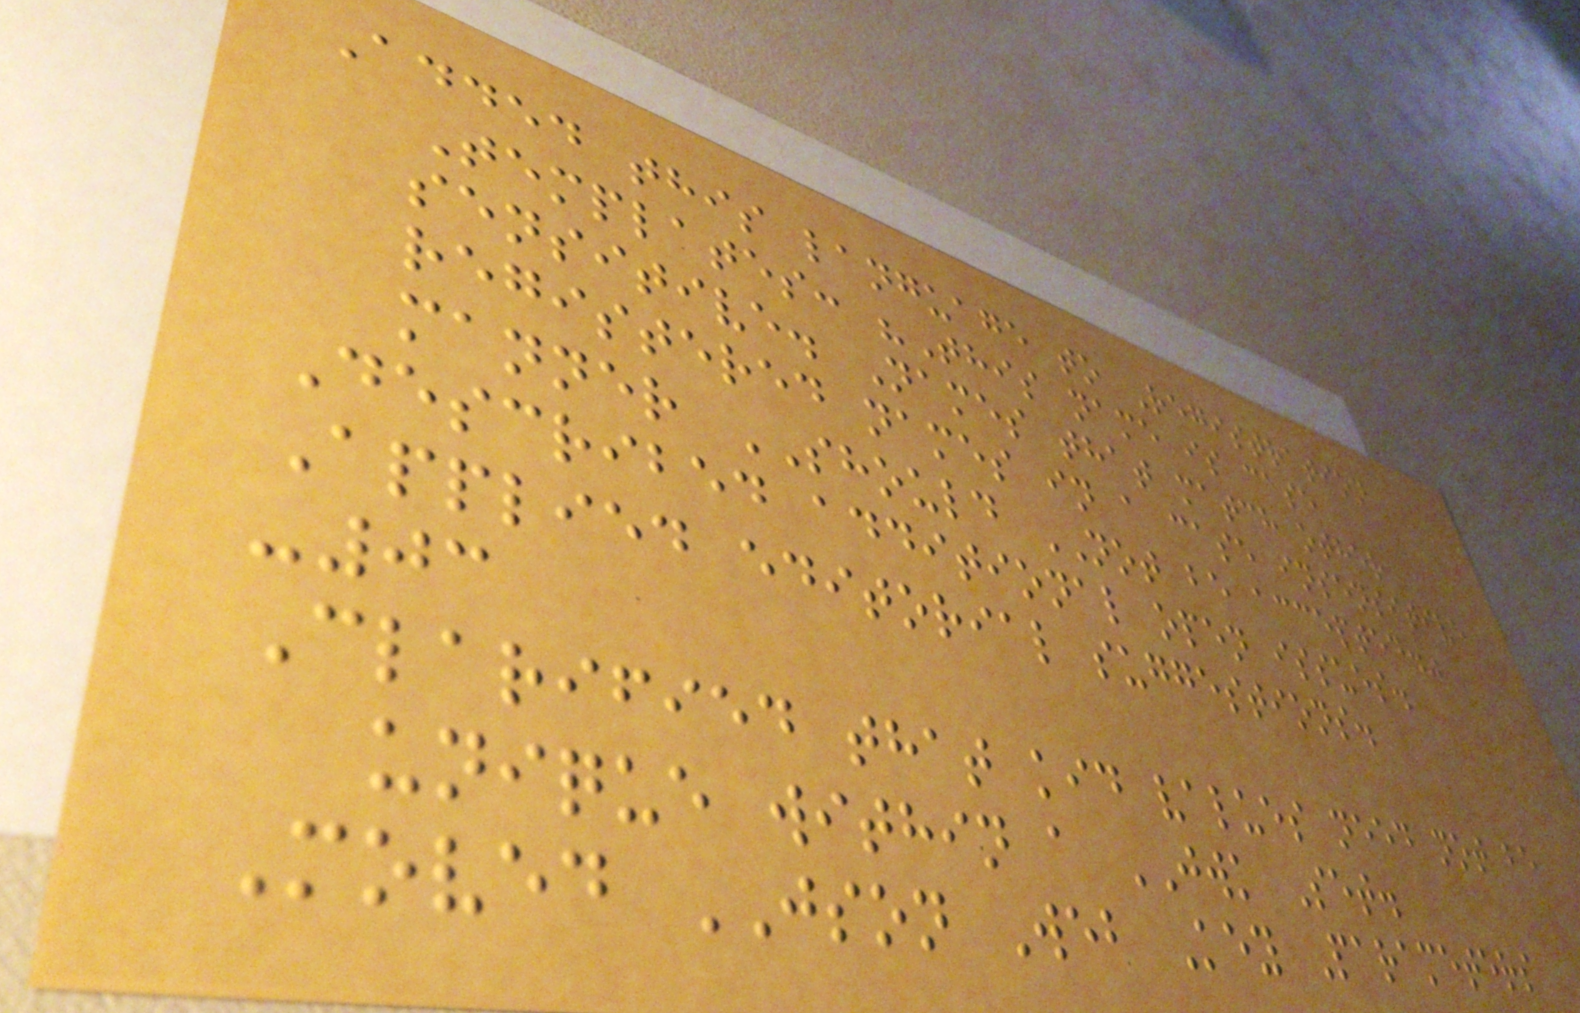Added this language to Registration
Templates: "This name is case
sensitive. Names that match other
registered names in a case insensitive
manner SHOULD NOT be accepted."
Described additional open issues.
Applied editorial suggestions.
-03
Clarified that kid values need not be
unique within a JWK Set.
Moved JSON Web Key Parameters
